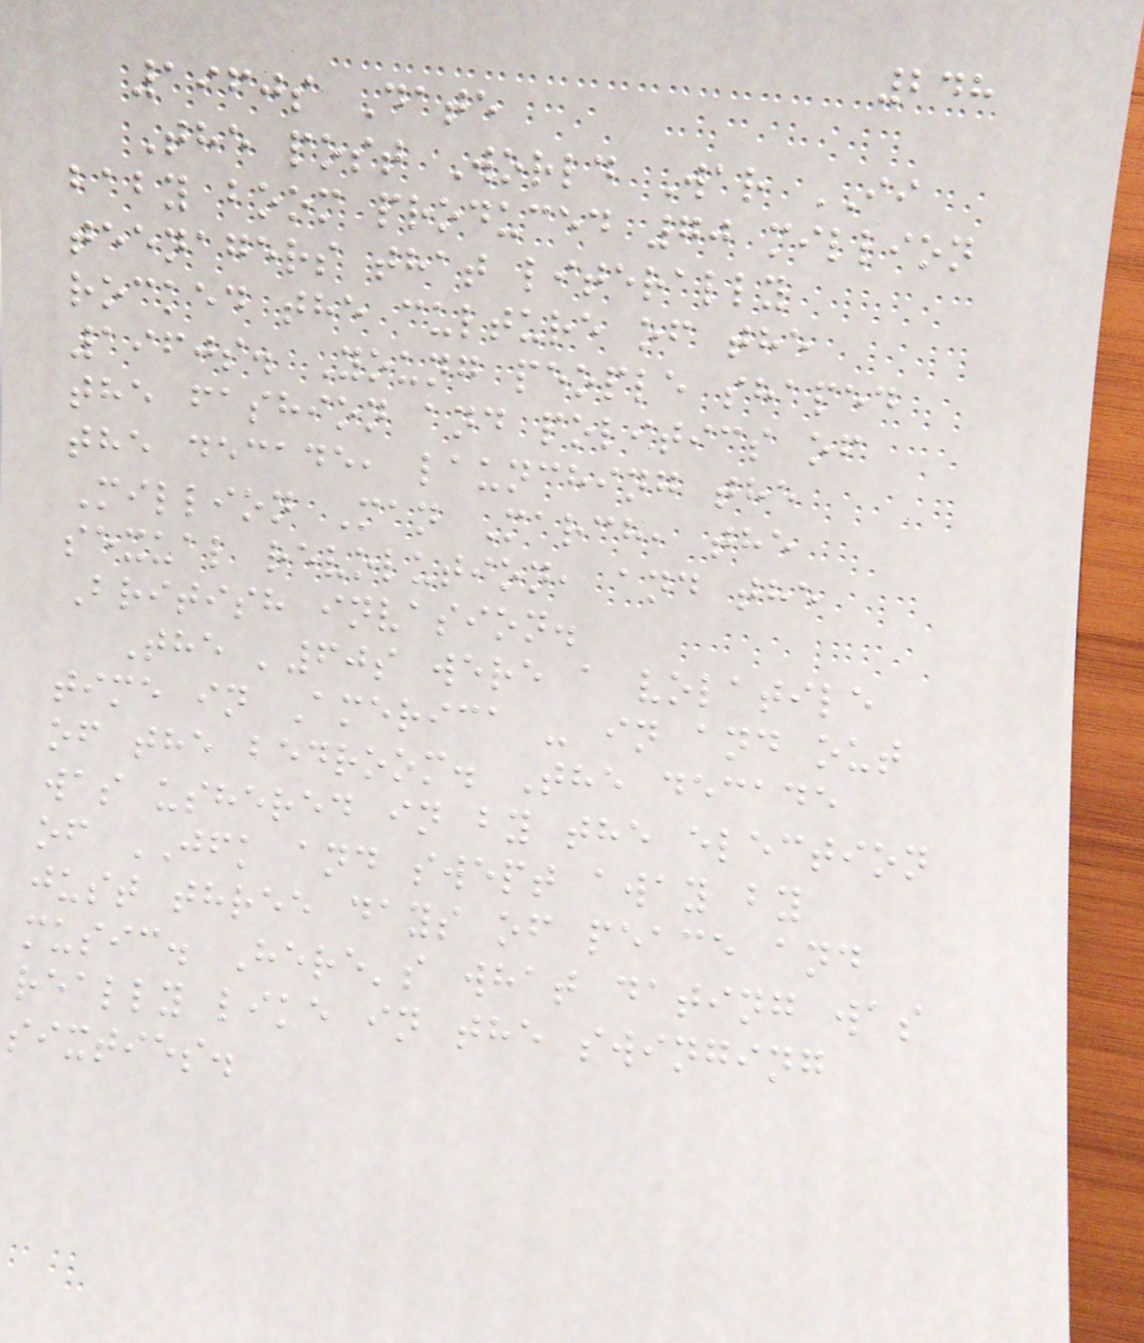248
1960s Date
The post World War II
baby boom produced 70 million
teenagers that literally
rocked the culture of the
1960s. Young people shaped
the fashion and politics of
the decade, launching the
Million Man March, the
sexual revolution, and the
British invasion.
The '60s were a volatile
time in America - in and out
of the bedroom. The decade
was ushered in by the election
of JFK and swept away by
just three days of peace and
music. Here's what dating was
really like in the swinging
sixties.
